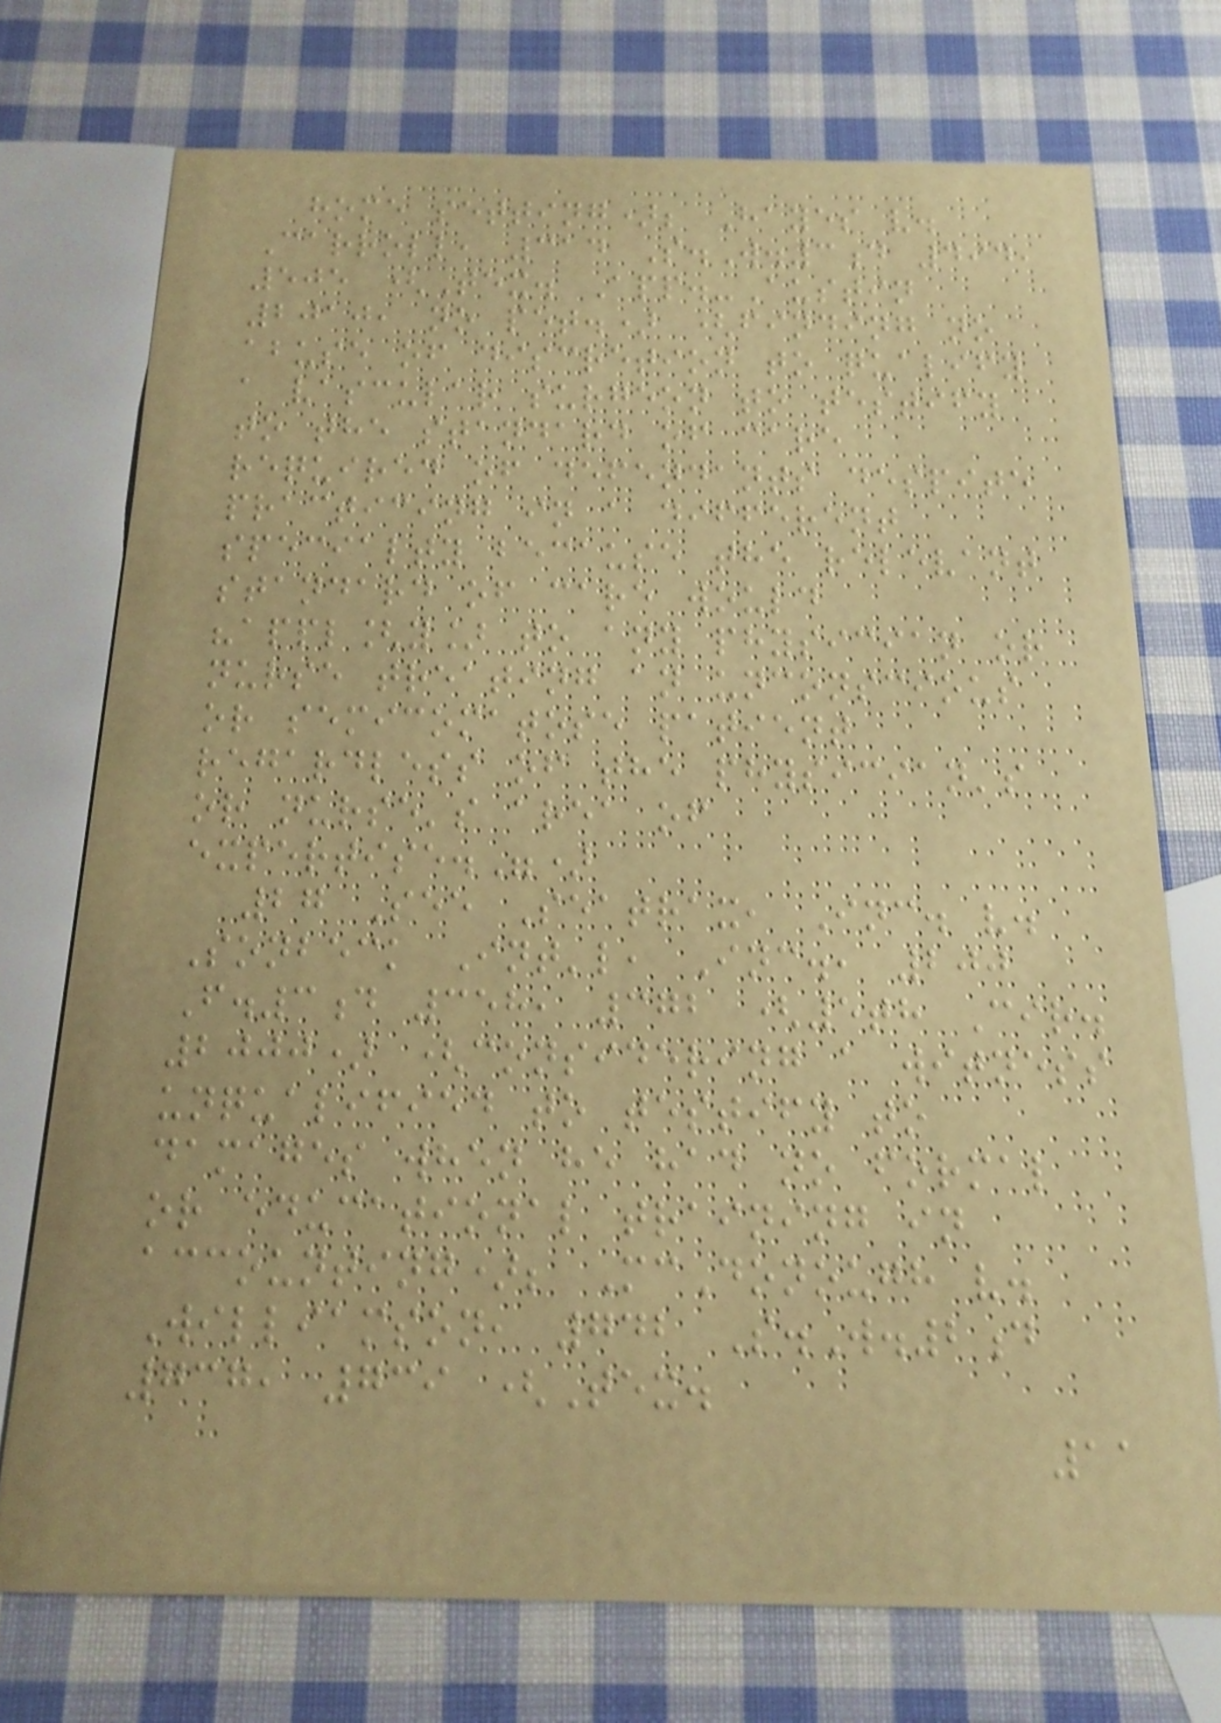home setting); Hayes v.
Carroll, 314 S.W.3d 494,
505 (Tex. App.-Austin
2010, no pet.) (finding no
abuse of discretion to qualify
a vascular surgeon to testify
to the standard of care
required of defendants despite
practicing in a different
specialty because the relevant
standard of care would
"appl[y] to any physician or
nurse treating an unconscious
or semicomatose patient
regardless of the physician's
or nurse's area of
expertise.")
27 See Seatrax, Inc. v.
Sonbeck Int'l, Inc., 200
F.3d 358, 372 (5th Cir.
2000) (considering a witness
unqualified to testify to
damages when he had no formal
or educational training in
accounting); McDonough v.
Williamson, 742 S.W.2d
737, 739 (Tex.
11
